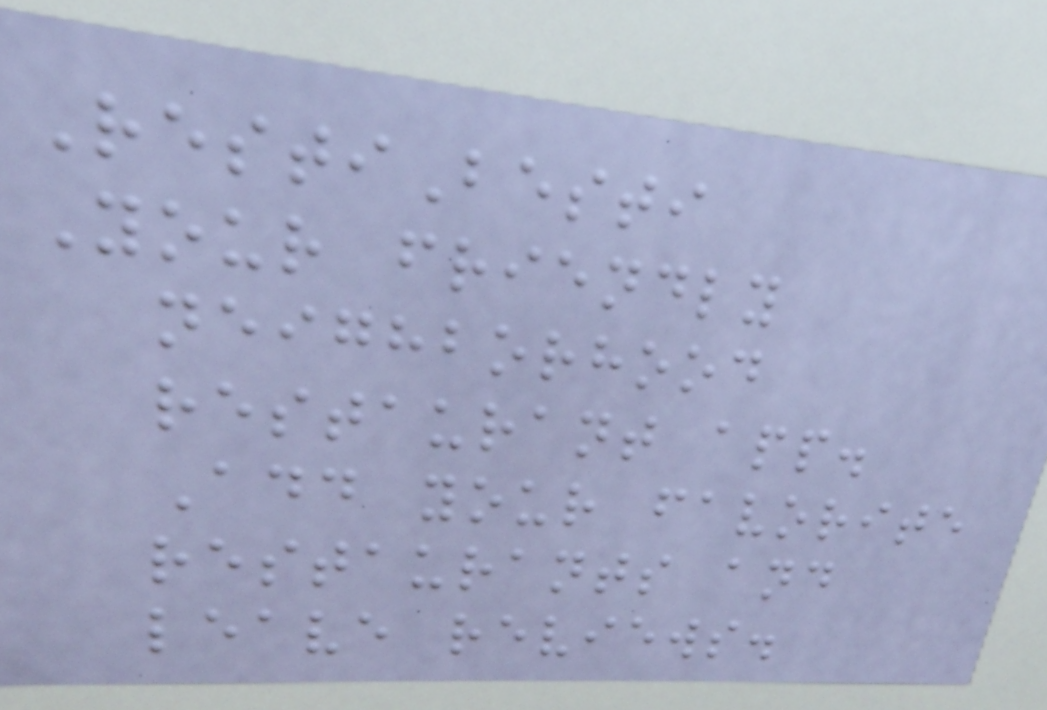RestiBesti
Your friendly
neighborhood
restaurant app.
Add your favorite
restaurants and
leave reviews.
